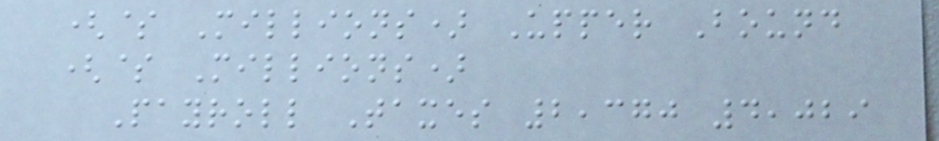($ Millions) Upper Bound
($ Millions)
Payroll Taxes 2,370 4,029
